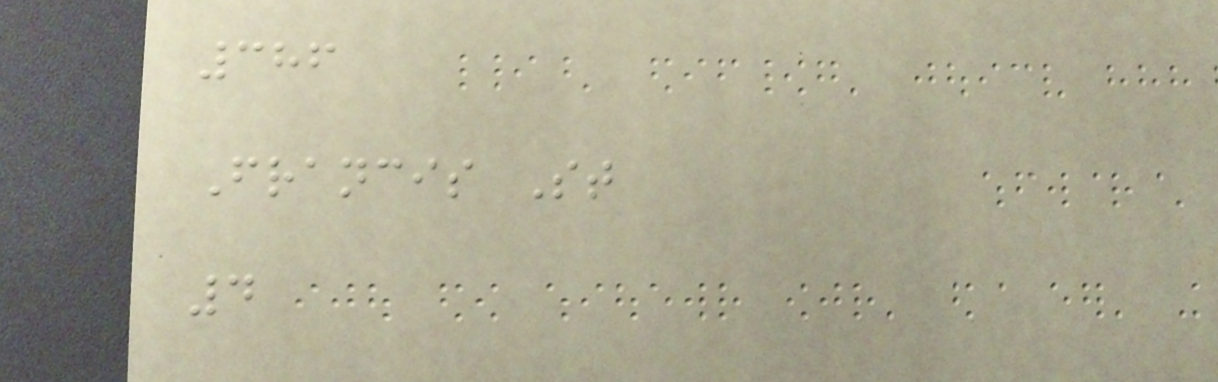386
Francis St
4
